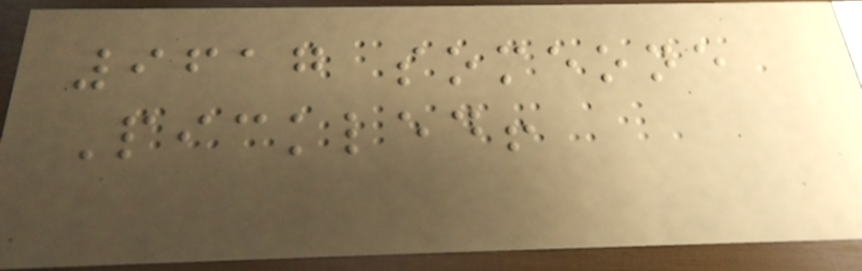9617 someone
Pickled!
